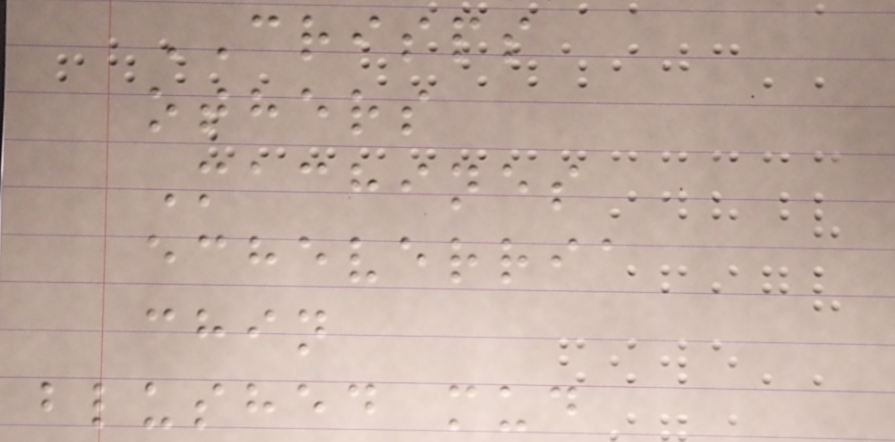CRISPS
others
Machines
echeverria
chin
blushed mud
